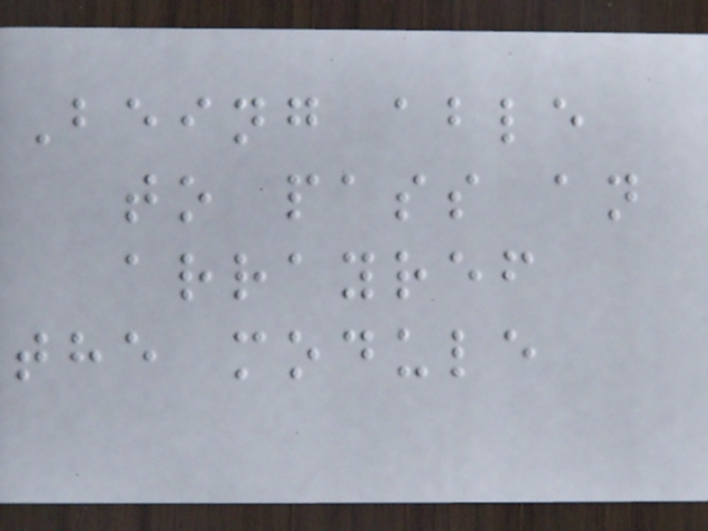Being able
to pass an
arrayref
the module
